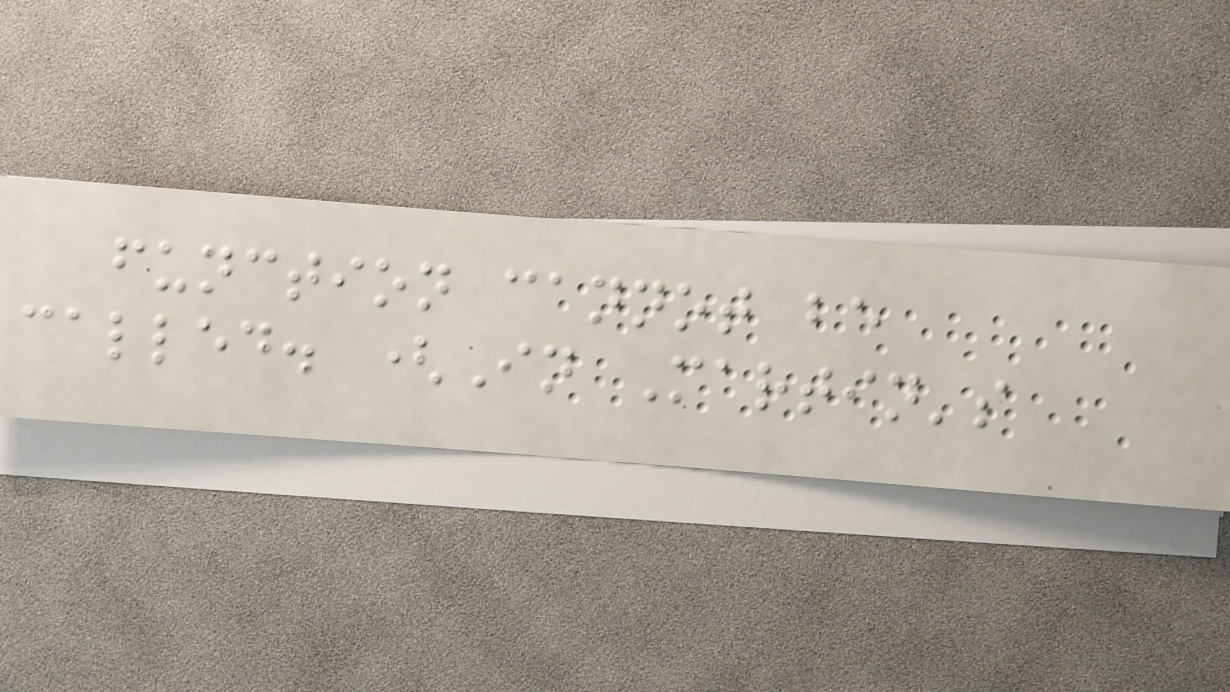function cannot be
called. (In Martin's
